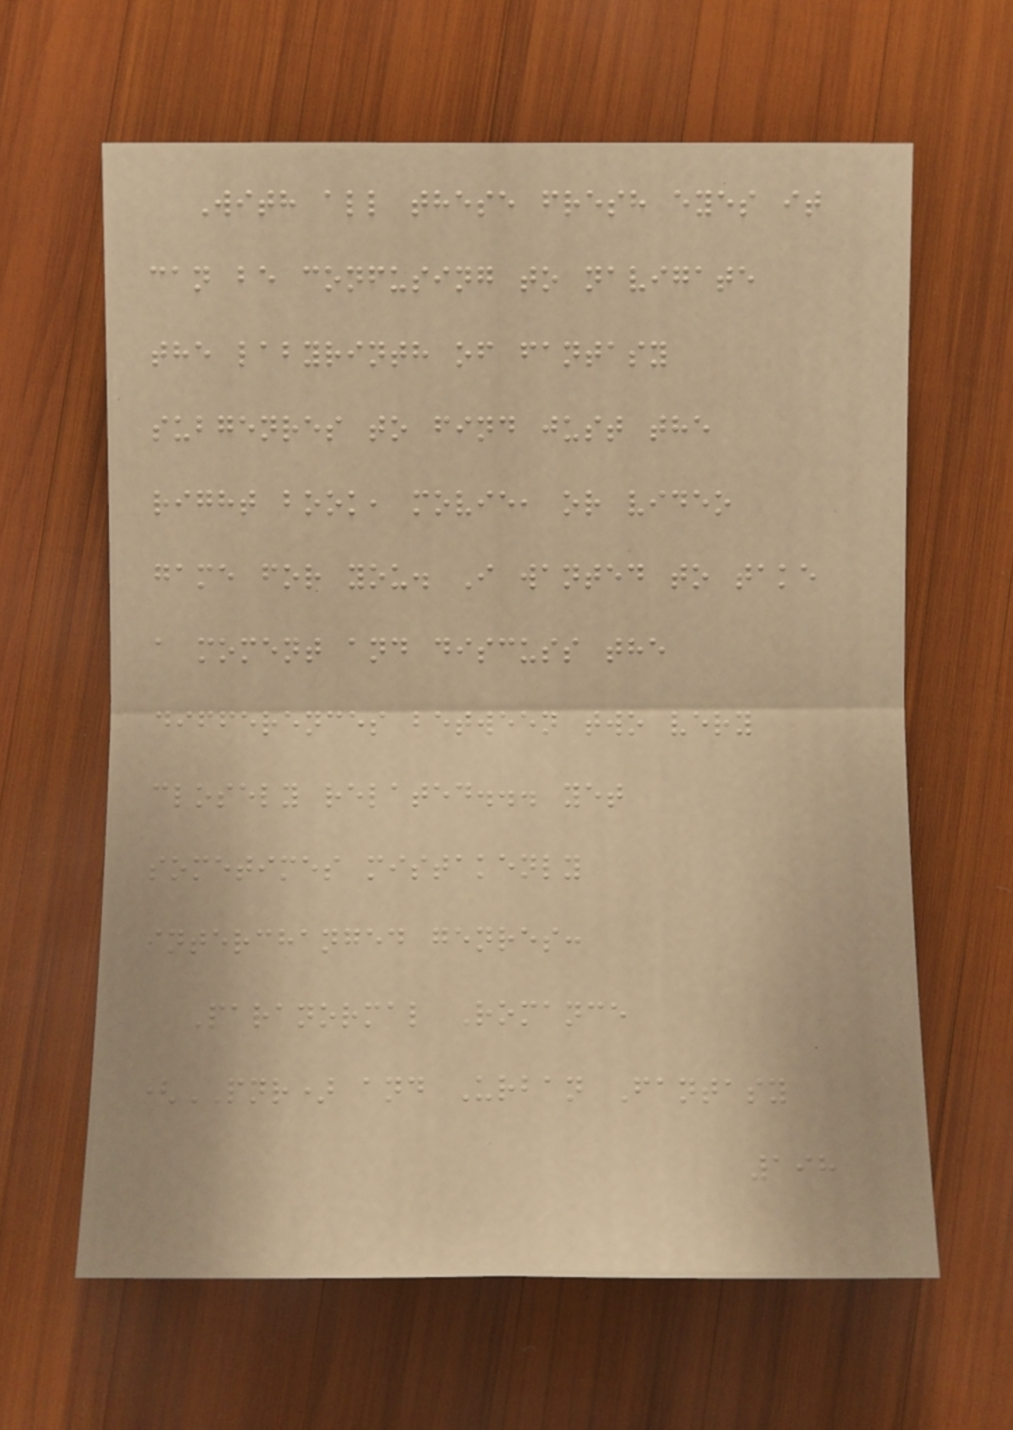With all these fresh eyes it
can be confusing to navigate
the labyrinth of fantasy
subgenres to find just the
right book, movie, or video
game for you. I wanted to take
a moment and discuss the
differences between two very
closely related... yet
sometimes mistakenly
interchanged genres:
Paranormal Romance
(PNR) and Urban Fantasy
198
